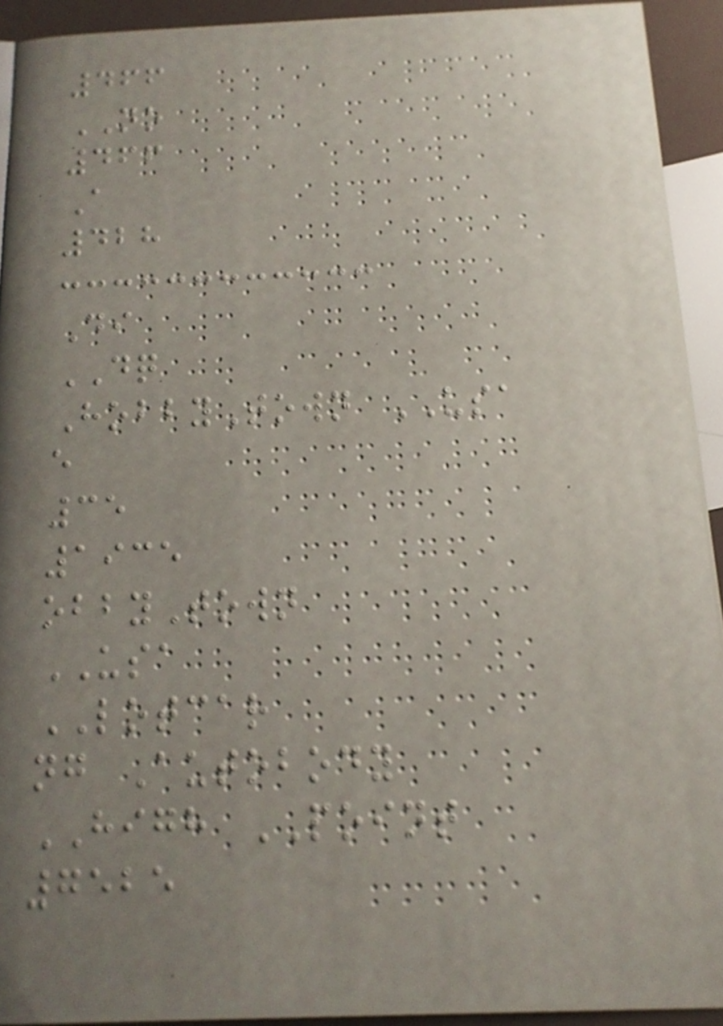466
NO
466
A
428
Di
DQ
HobbyTown USA
e
35
1935
obbyTown
USA
LOTCAR
ng Autobody
HIGH POINT
7525
